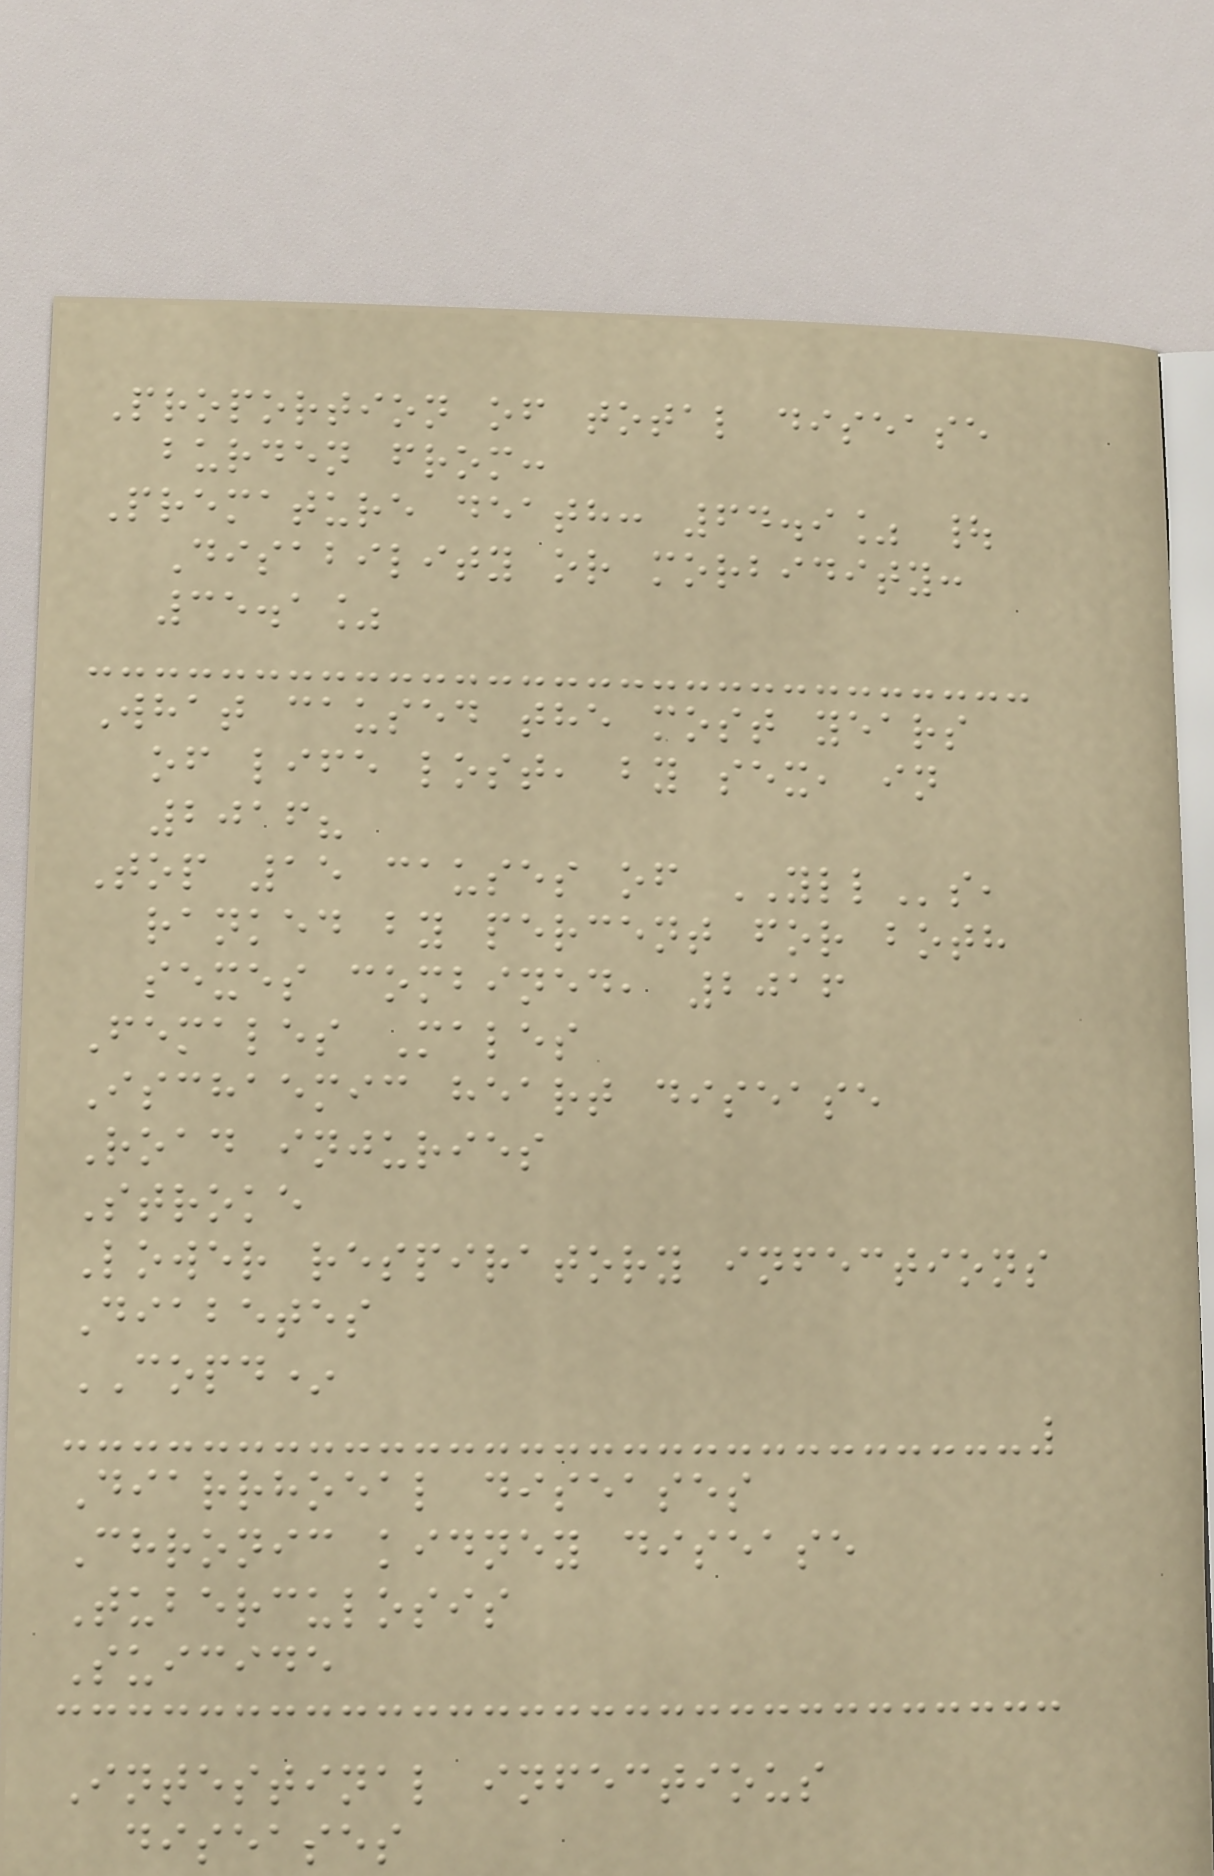Proportion of total disease
burden from:
Premature death: 64.9% |
Disability or morbidity:
35.1%
What caused the most years
of life lost, by sex, in
2016?
Top 15 causes of YLLs,
ranked by percent for both
sexes combined, 2016
Females Males
Ischaemic heart disease
Road injuries
Stroke
Lower respiratory infections
Diabetes
COPD*
Diarrhoeal diseases
Chronic kidney disease
Tuberculosis
Suicide
Intestinal infectious
diseases
